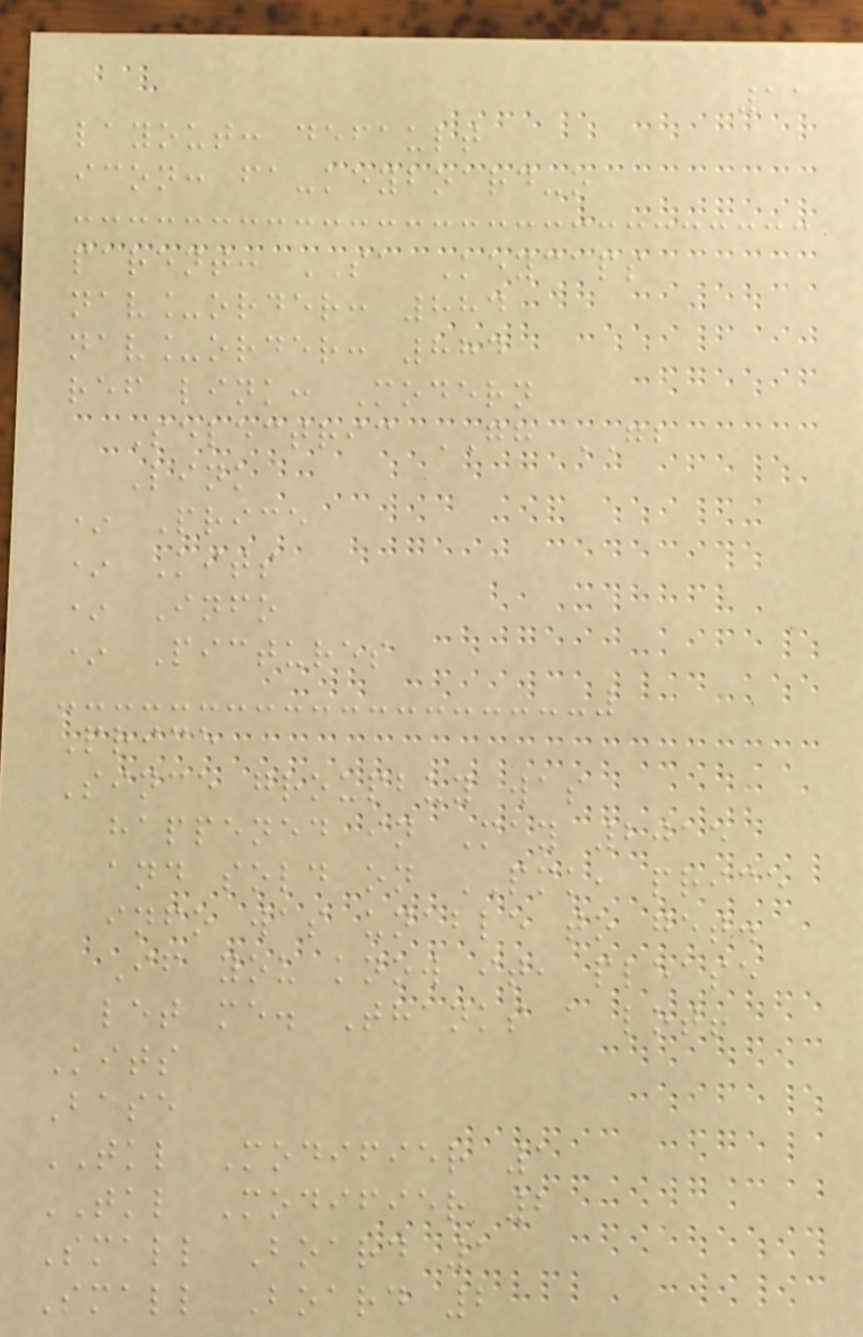11
layout: default
icon: fa-keyboard-o
parent: SA Keycaps
nav_order: 884
nav_order: 884
ref link: Modern
Selectric GH GB
Link
* Price
* Kits
* Info
* Pictures
Price
Since groupbuy was
happened in May 2015
and sold on PMK, price
info was unable to get.
If you know it, please
let me. Thanks a lot!
Kits
Base
TKL Modifier 1
TKL Modifier 2
Small Board 1
Small Board 2
